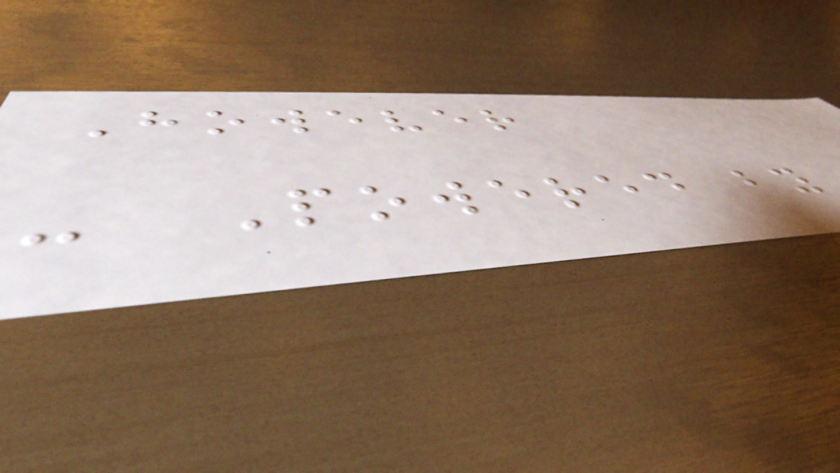However
- Powered by
